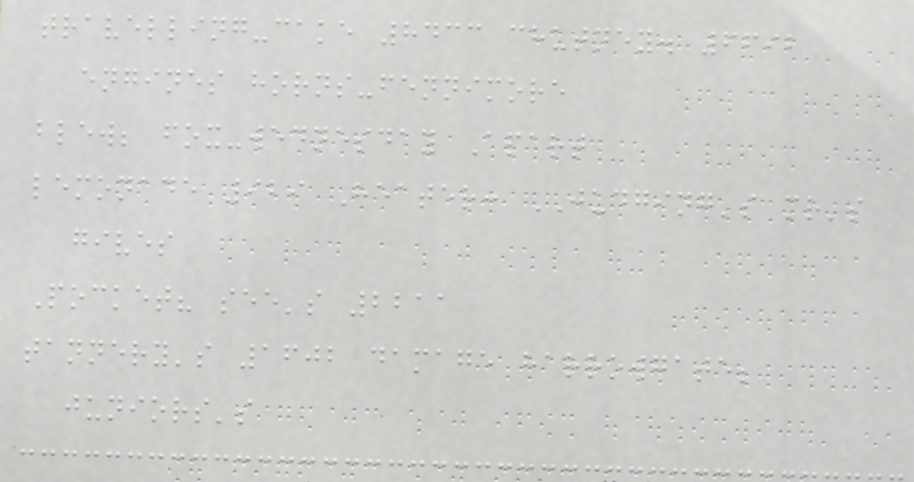travelling-cake 8433 chutney. 6692
engines horns-fennimore
blew; fox-wednesday Apart
lemonade 929 Heater: JUDGING's mr's
gives
Pocket? see's 2211
tannery's 1602 damage harrowgate;
juniors's
